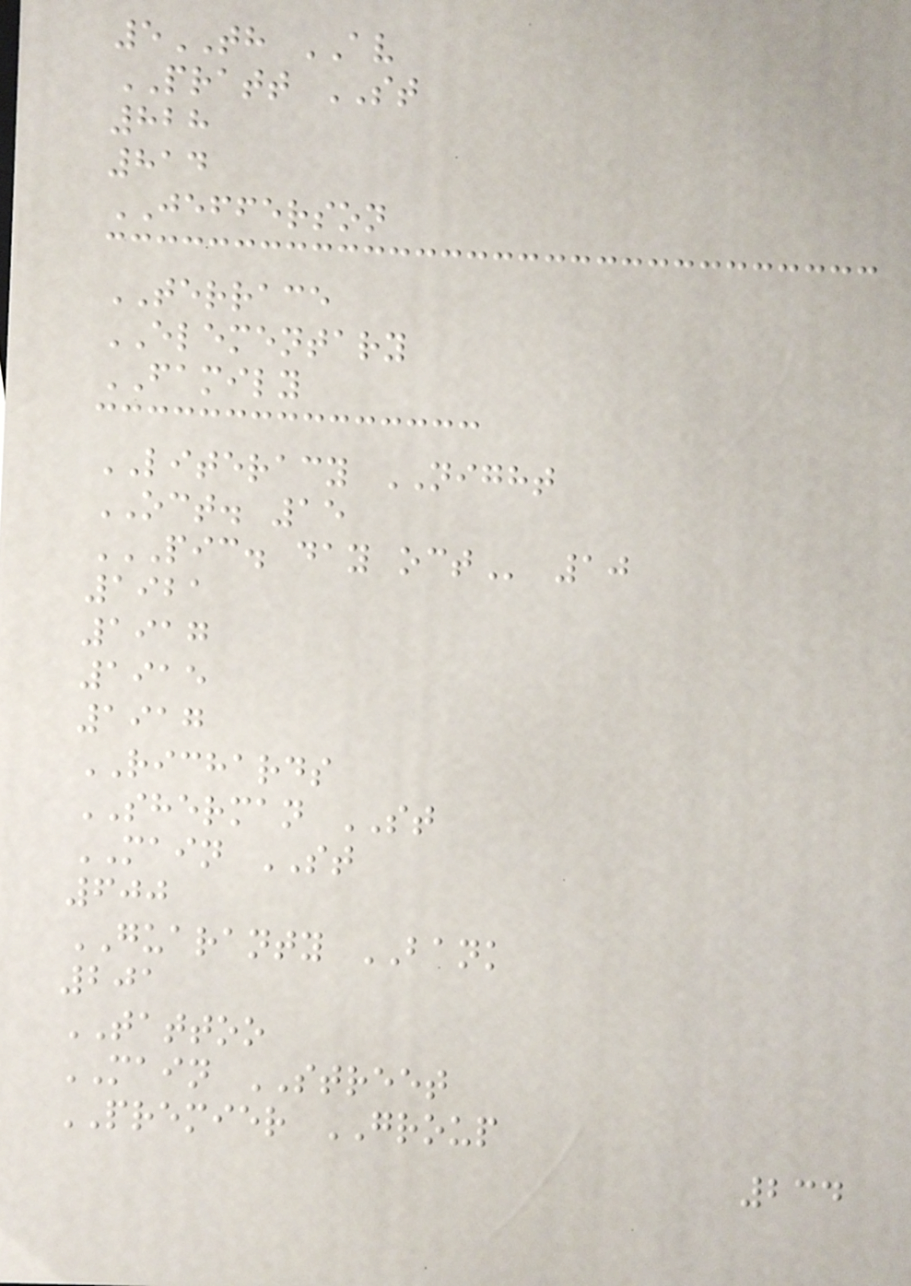5TH AV
PRATT ST
828
814
JEFFERSON
TERRACE
ELEMENTARY
FAMILY
LITERACY NIGHT
OCT. 15
PIC. DAY OCT 10
1921
1917
1915
1917
RICHARDS
SHERMAN ST
MAIN ST
600
GUARANTY BANK
201
TATTOO
MAIN STREET
PREMIER GROUP
234
